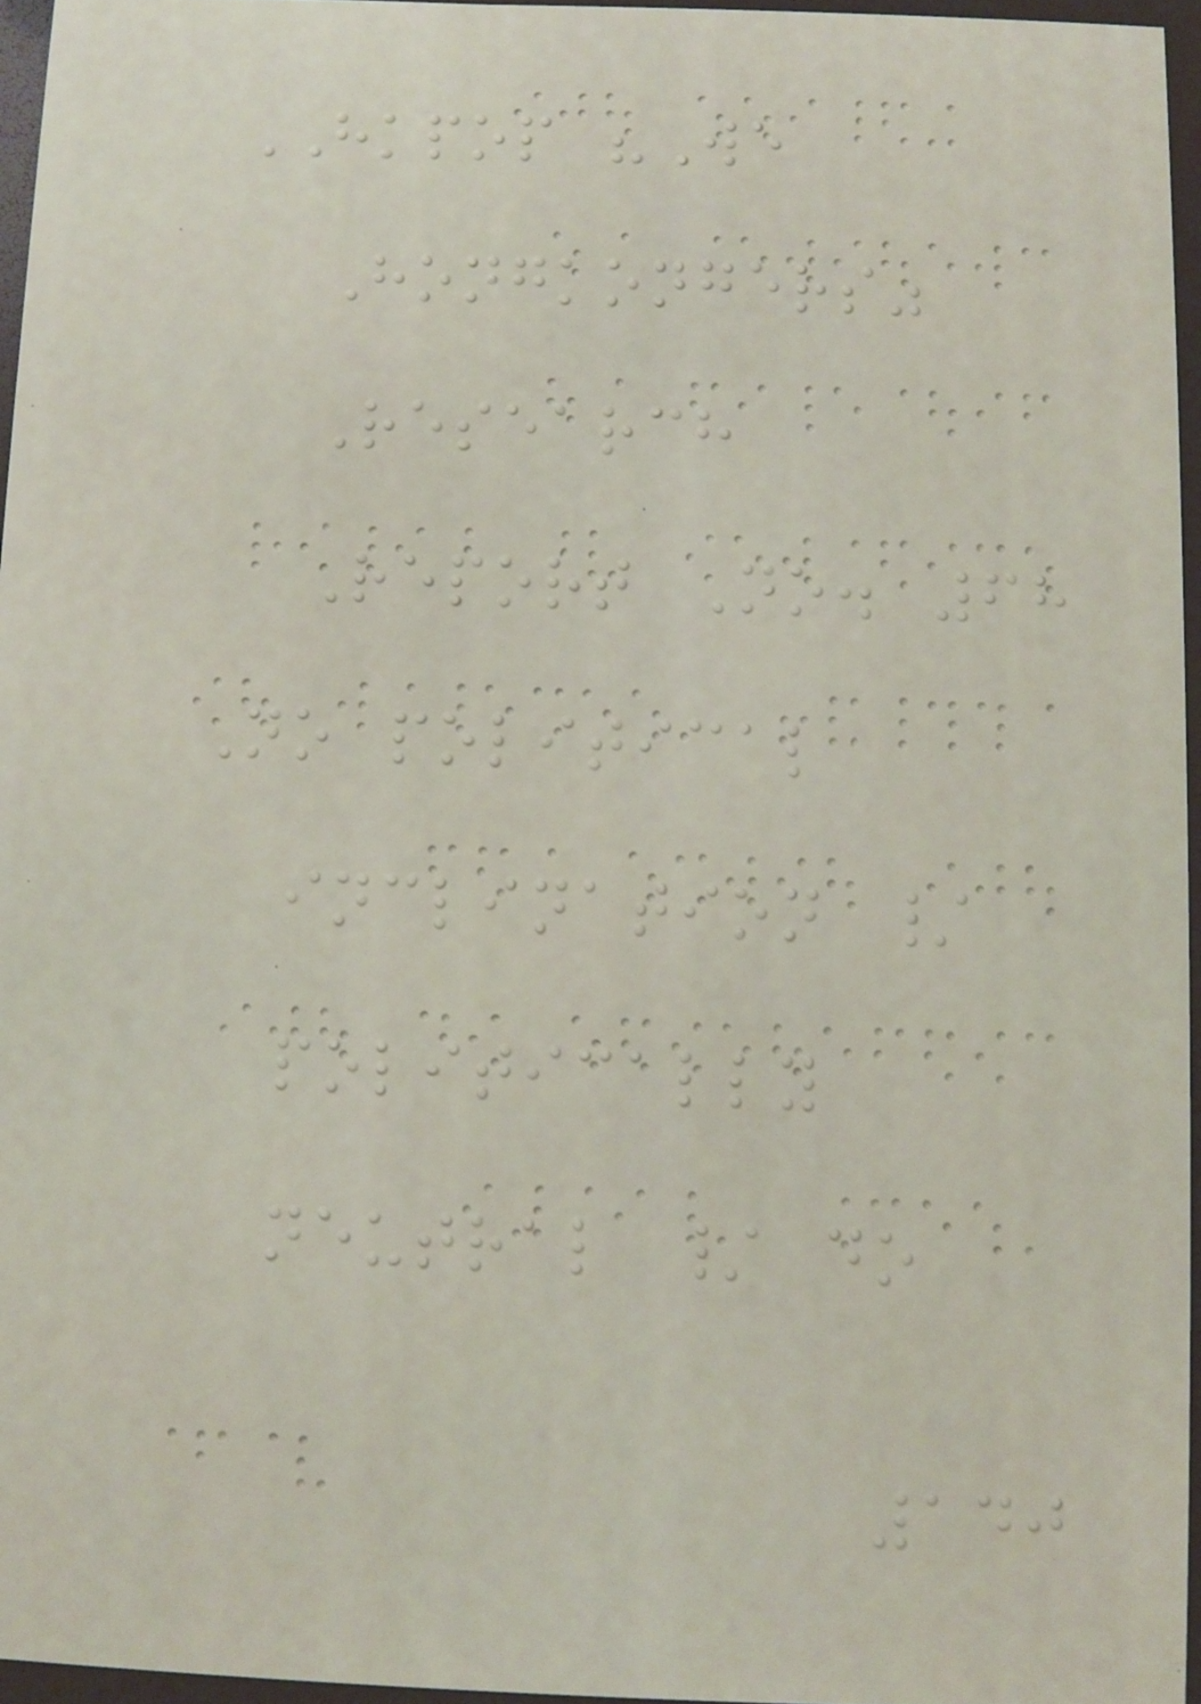HKPOP "We
Hongkongers"
Research
Report No. 68
No political
inclination /
politically
neutral / do
140
